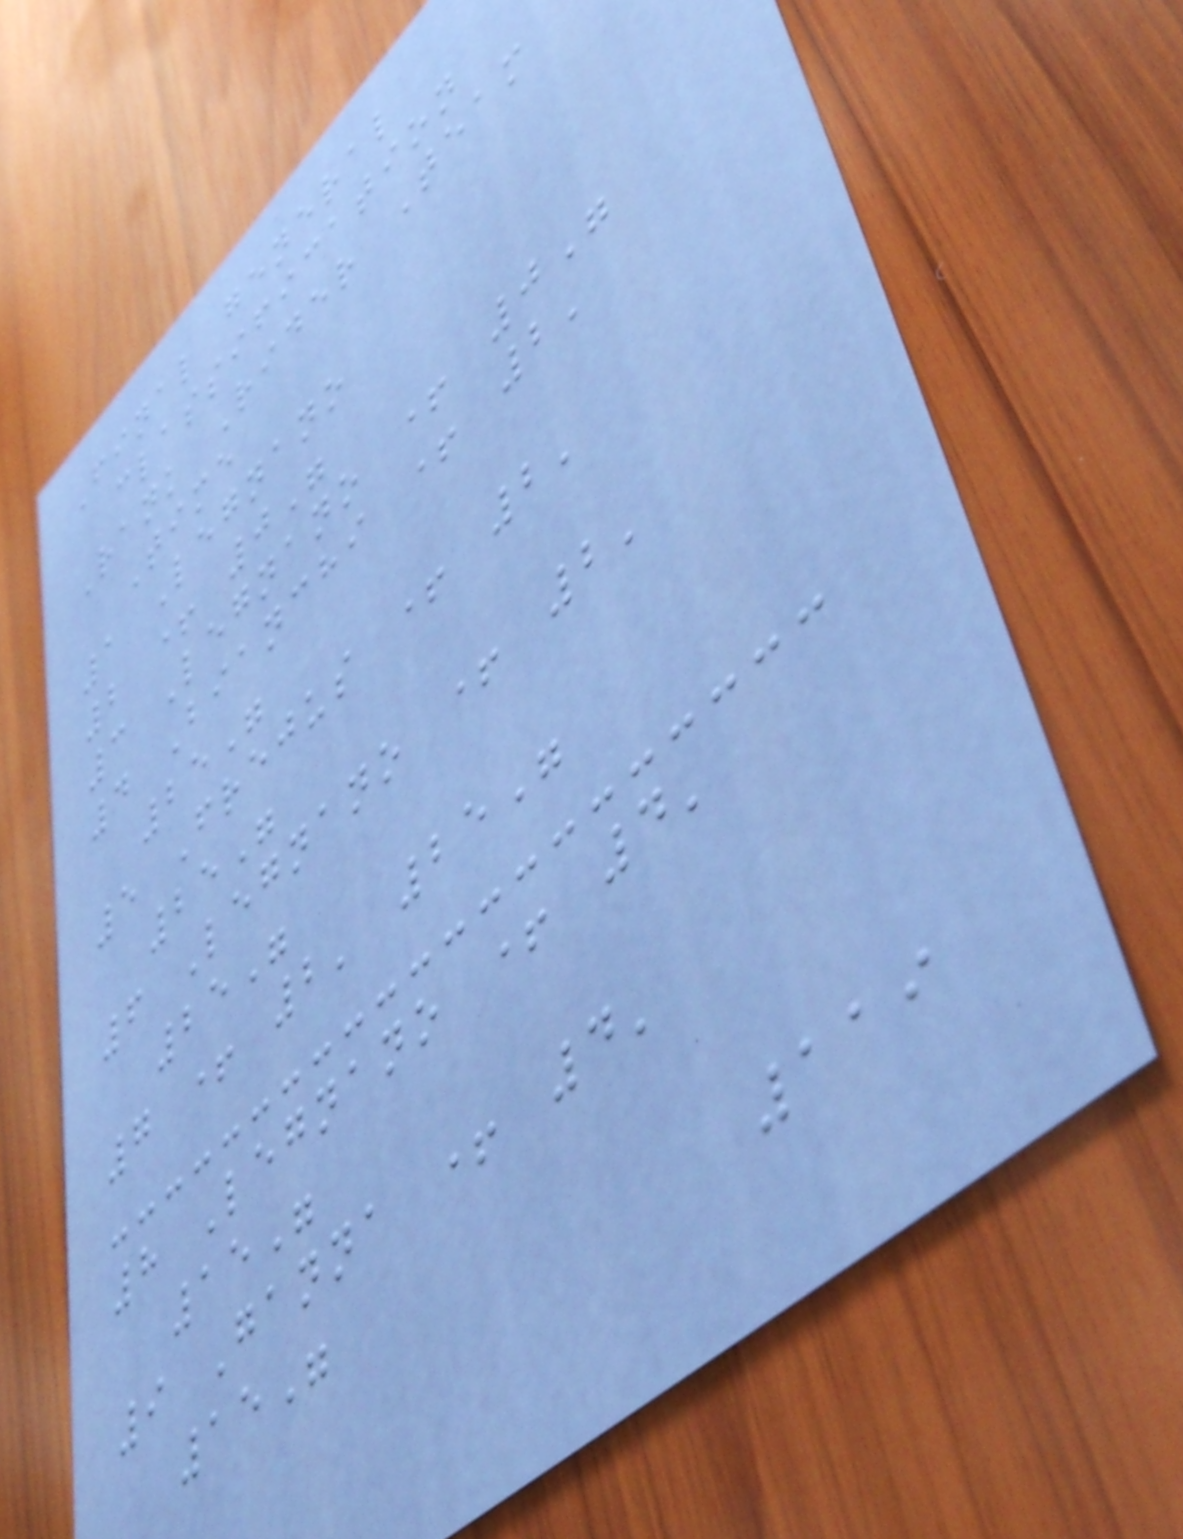Final general
classification
Rank Rider Team
Time
1 Legnano
2 + 0"
3 Legnano + 0"
4 Bianchi + 2'
25"
5 Frejus + 2'
25"
6 Legnano + 2'
25"
7 + 2' 25"
8 Legnano + 4'
15"
9 Ganna + 4'
15"
119
